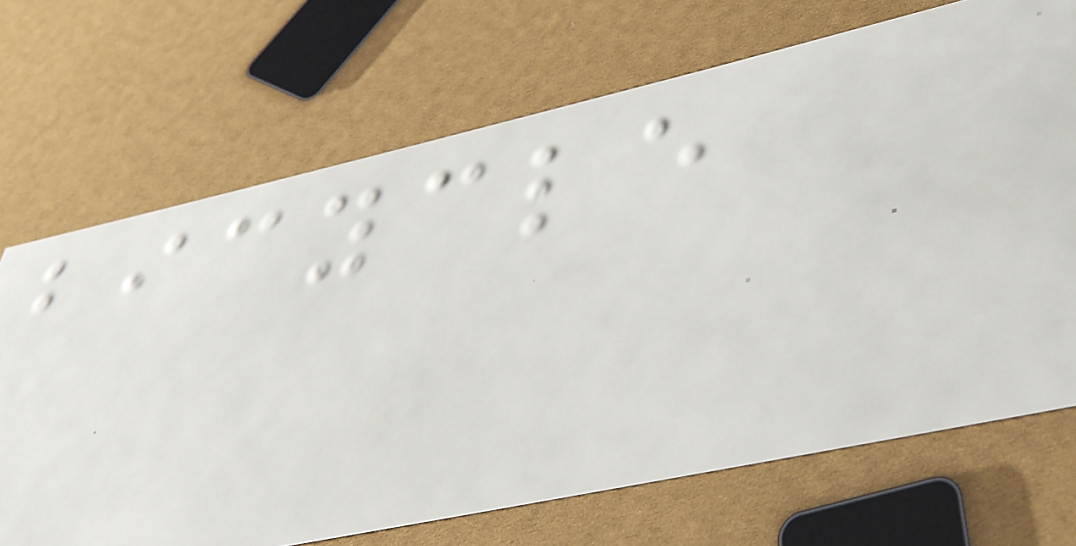bicycle
